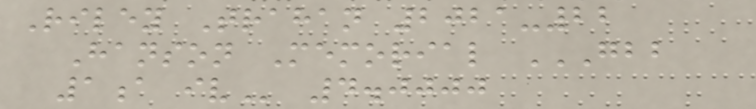Riley Trahan 2021-22
Hanson Memorial GBB
1A IV 4.0000
